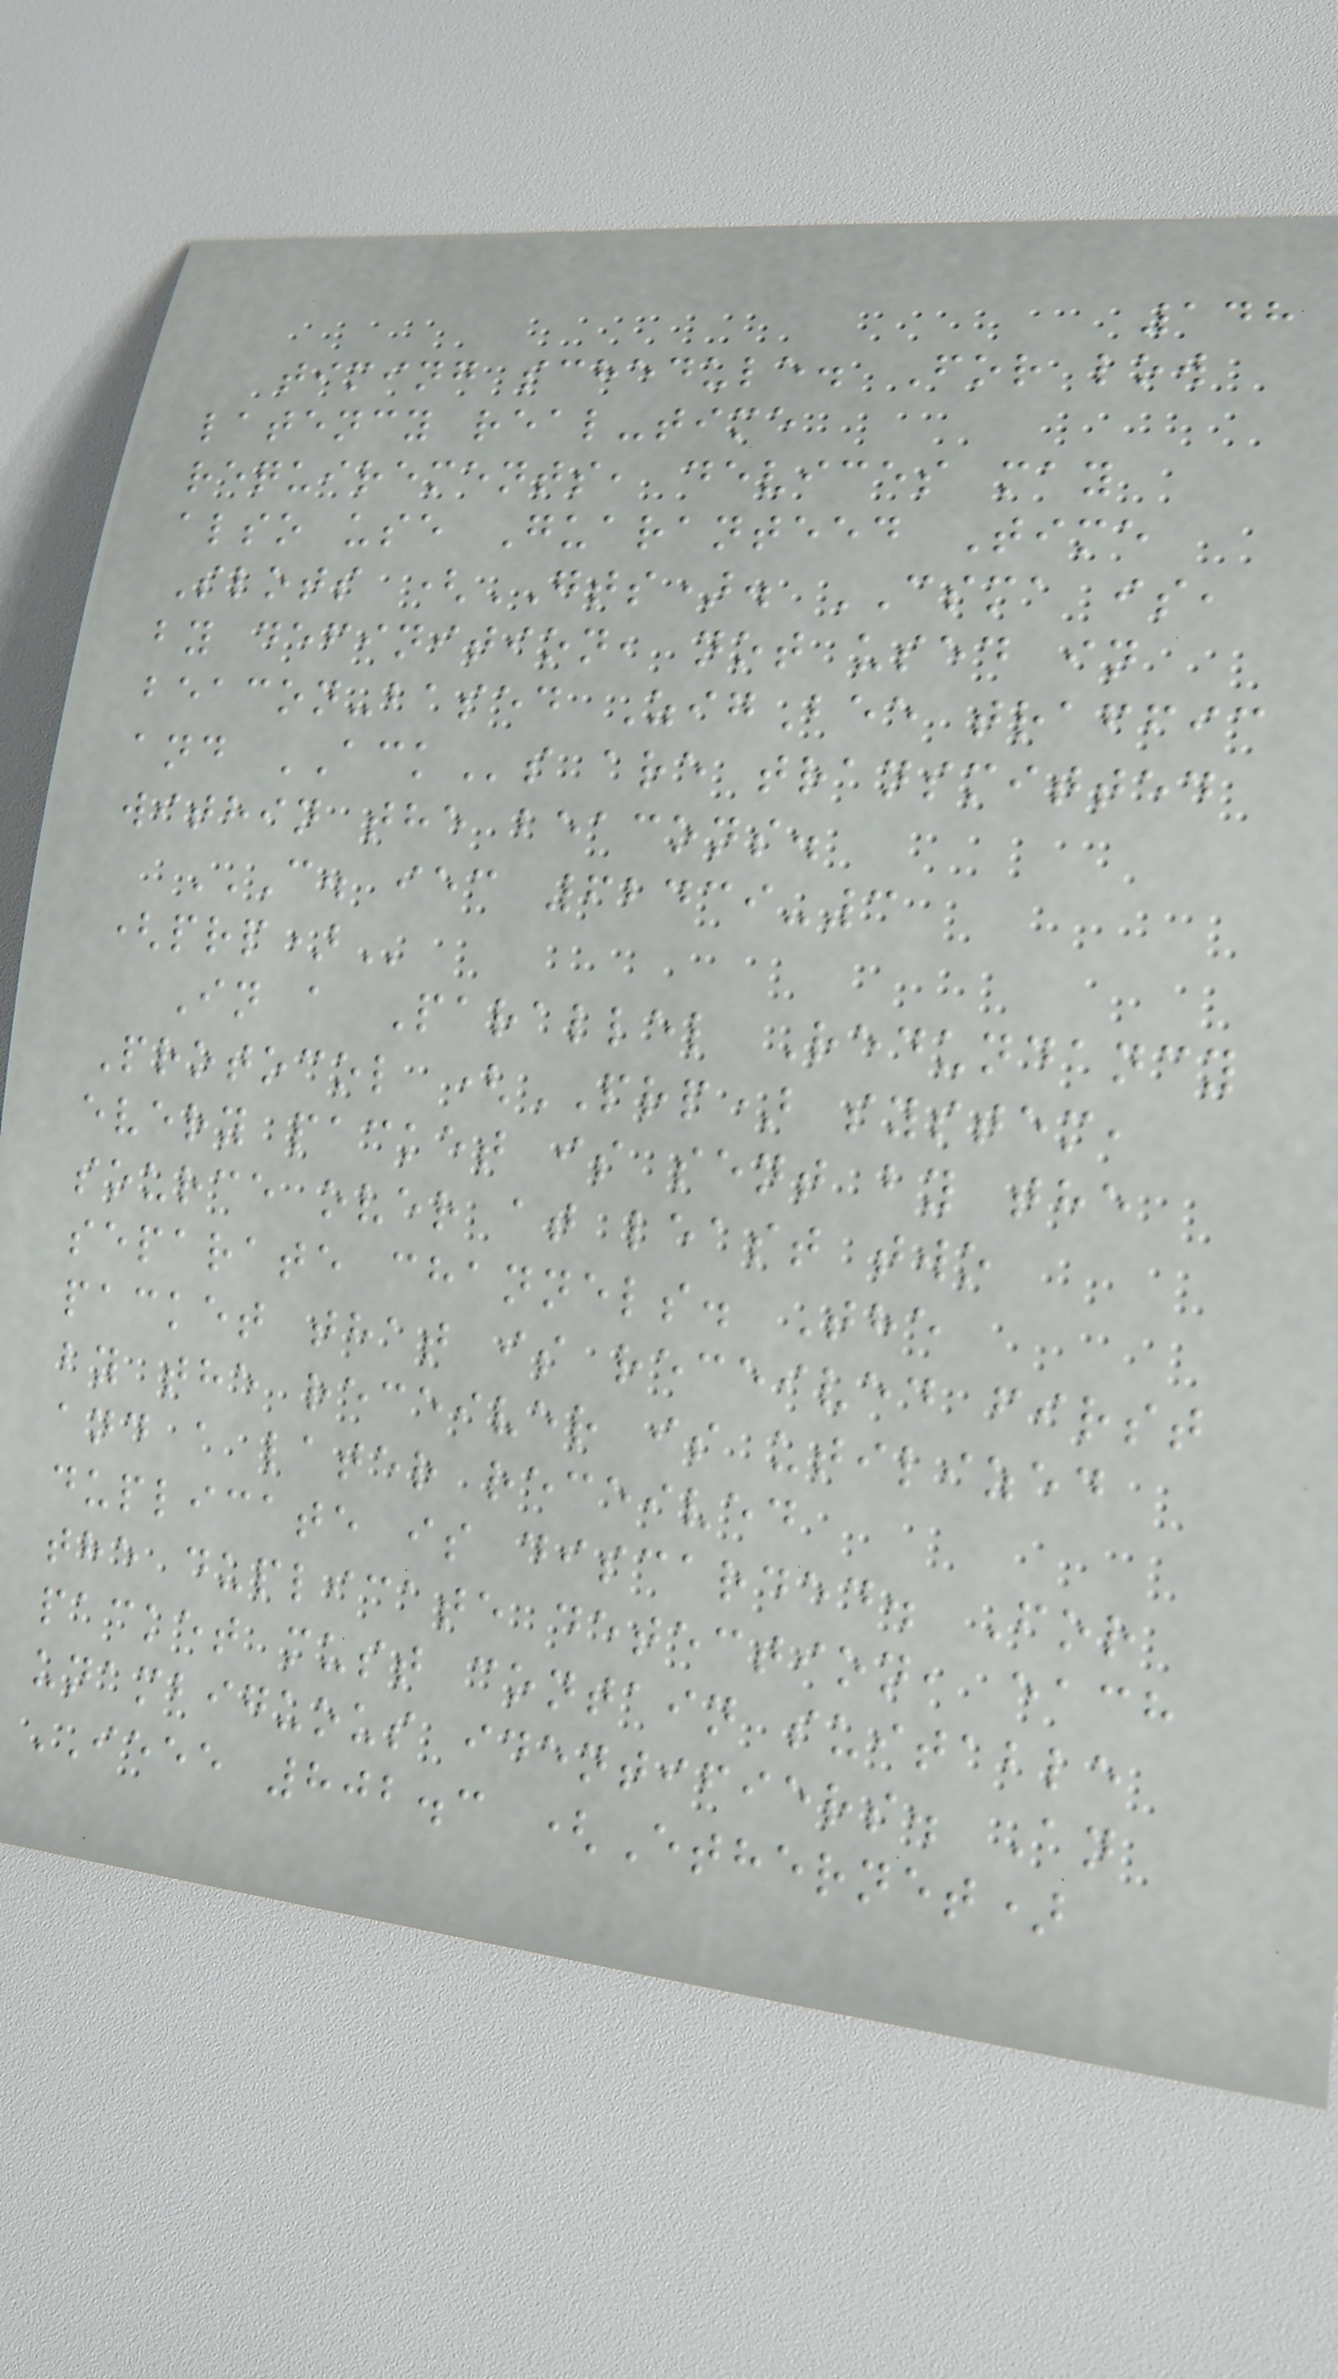148
timing schedule. For low
latency real-time
requirements, devices may
also use Guaranteed Time
Slots (GTS). CSMA is,
by definition, not used in
beacon-based ZigBee traffic
and ACKs are transmitted
within the beacons.
C. IEC 62439-3
(PRP)
In a Parallel Redundancy
Protocol (PRP) system,
every packet is sent by the
source over at least two
separate channels. The
packet that is received first
by the receiver is utilized
and a later received
duplicate is discarded. For
the duplicate detection, each
packet must contain suitable
unambiguous identifiers. An
IEEE 802.3 (Ethernet)
